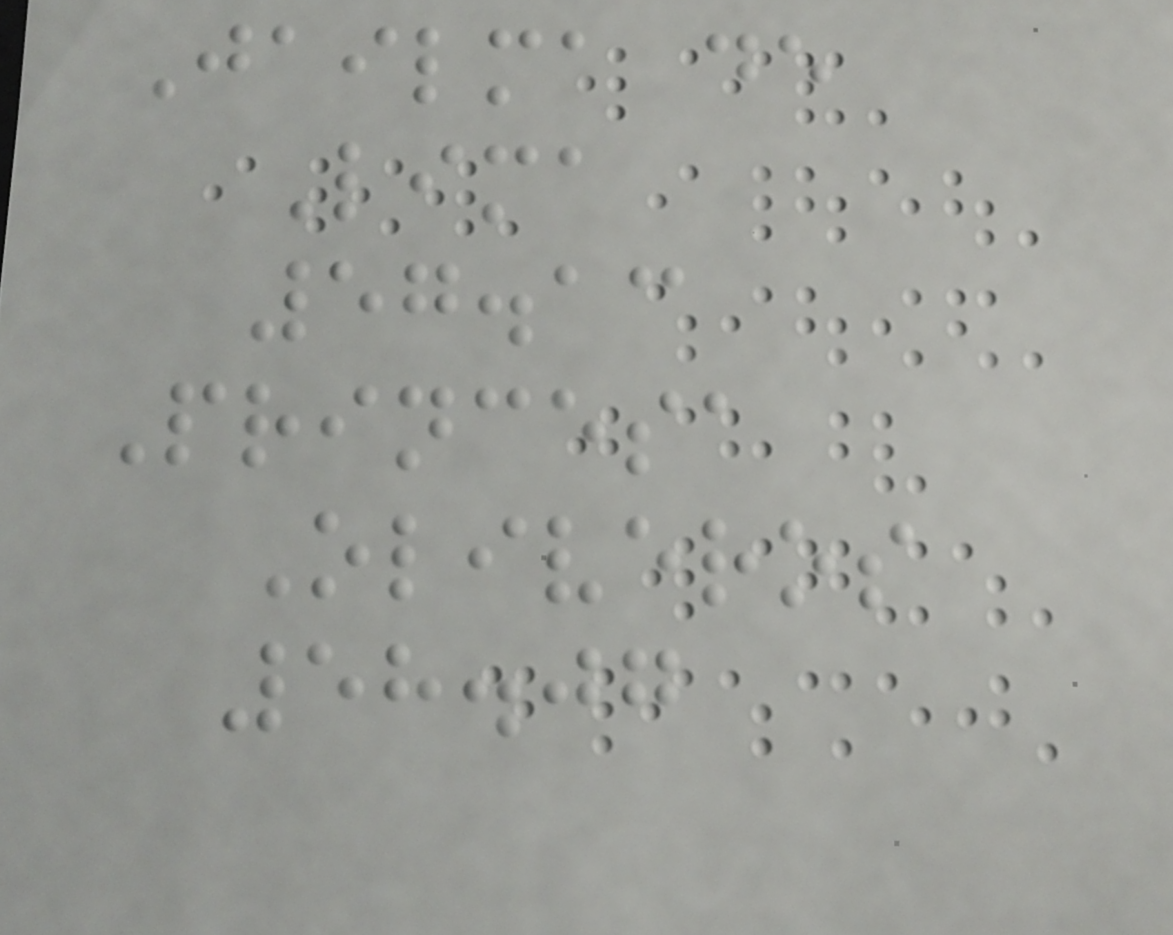Jailma de
Lima
57.13
Princesa
Oliveros
58.07
